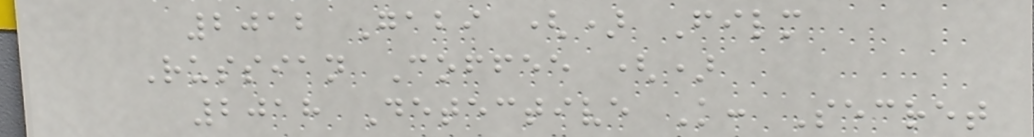2012 Gabi () Film
Russian Coffee ()
2018 Detective K: Secret
